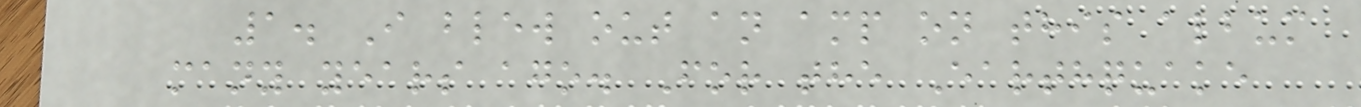1. I blew out an amp on this album
many years ago. For the Earthquake
